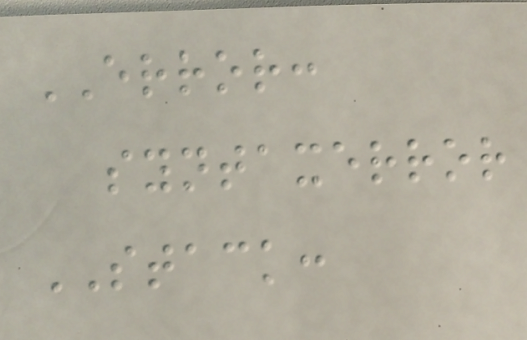ERROR:
syntaxerror
STACK:
